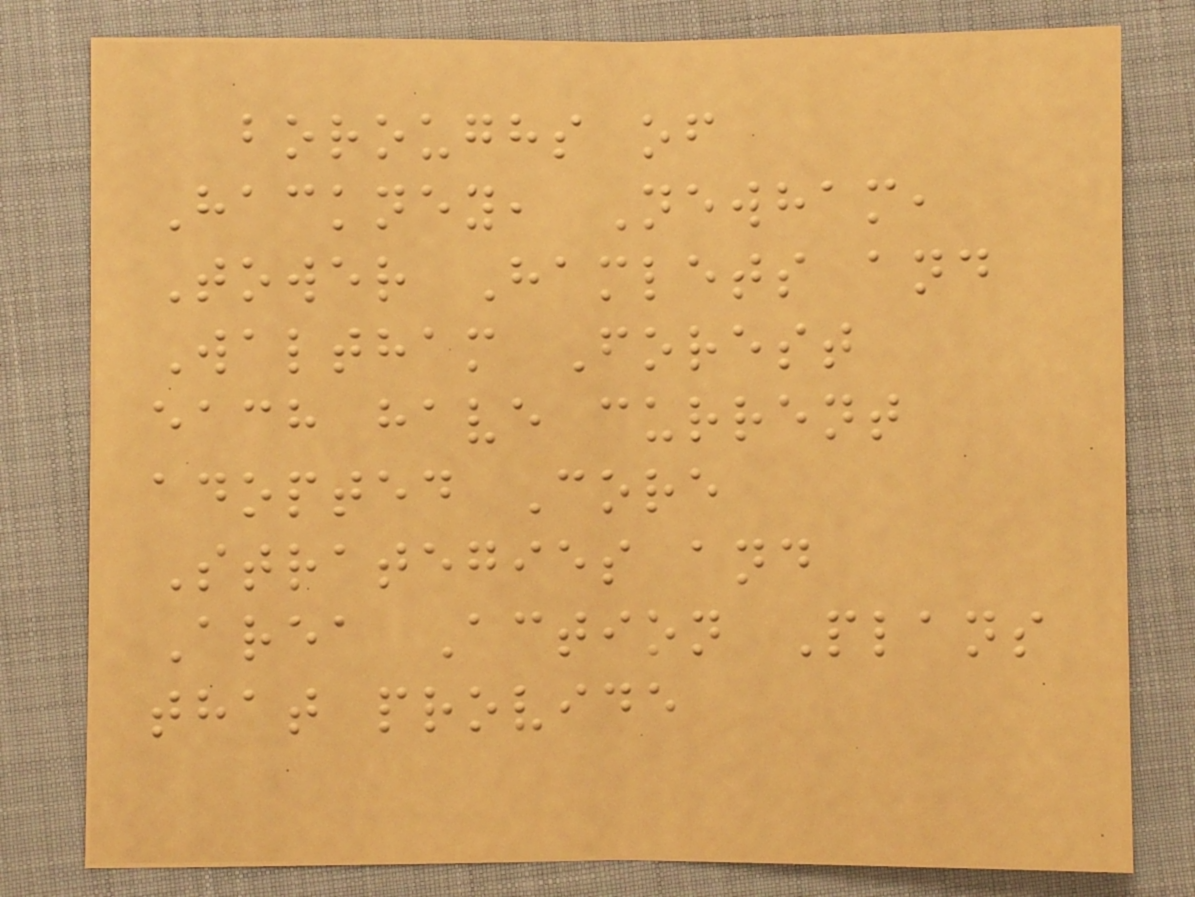boroughs of
Hackney, Newham,
Tower Hamlets and
Waltham Forest
each have current
adopted Core
Strategies and
Area Action Plans
that provide
